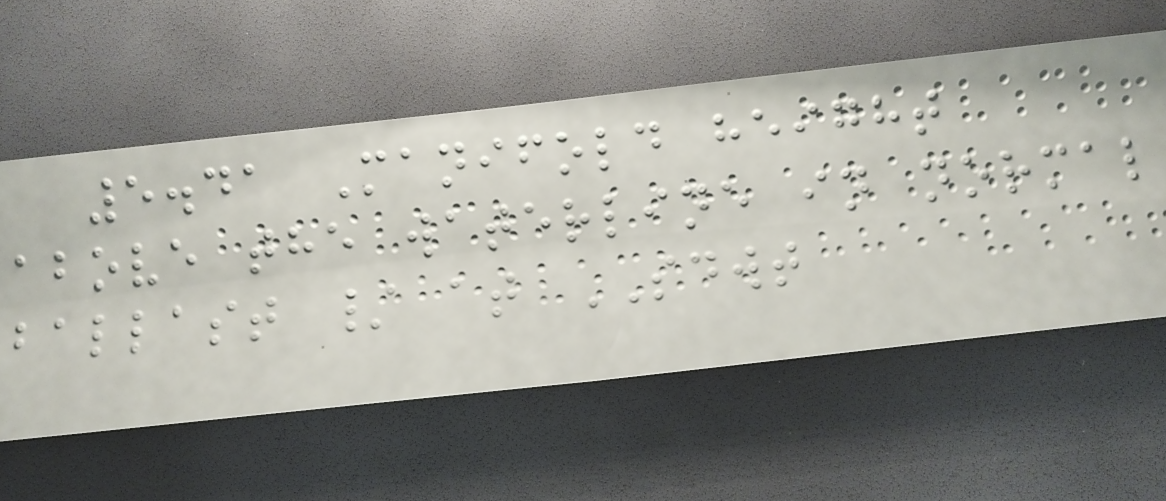5.41 Manifold height
above the waterline in normal
ballast / at SDWT
